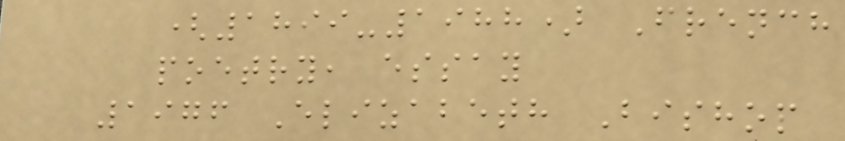(1899-1988) French
poetry, essay
1976 Elizabeth Bishop
